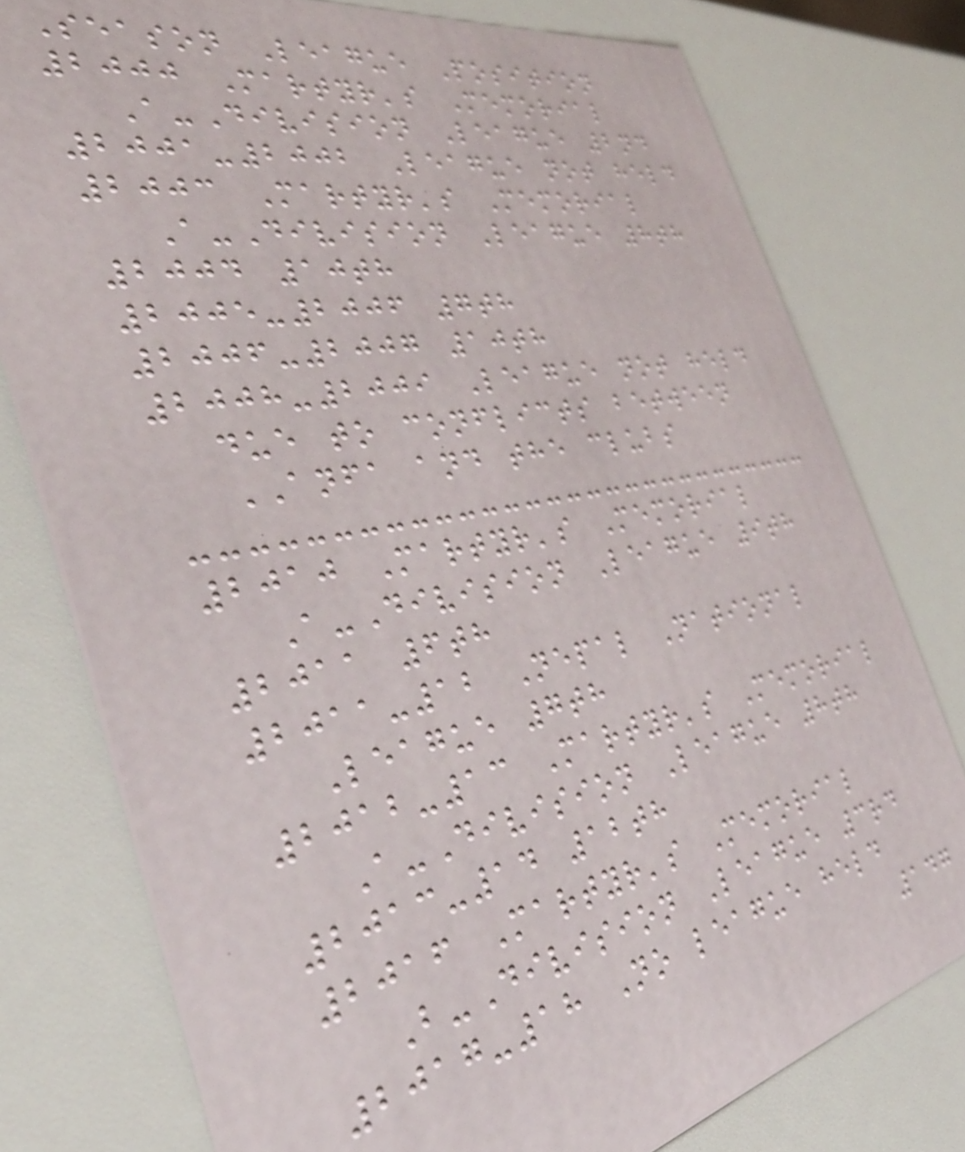Season League Position
2000 Martyr's Memorial
A-Division League 2nd
2001-2002 League not held
2003 Martyr's Memorial
A-Division League 8th
2004 10th
2005-2006 7th
2006-2007 10th
2008-2009 League not held
due to conflicts between
ANFA and the clubs
2010 Martyr's Memorial
A-Division League 9th
2011 6th
2011-12 Nepal National
League 7th
2012-13 Martyr's Memorial
A-Division League 8th
2013-14 12th
2016 Martyr's Memorial
B-Division League 3rd
2017-18 No league held
147
